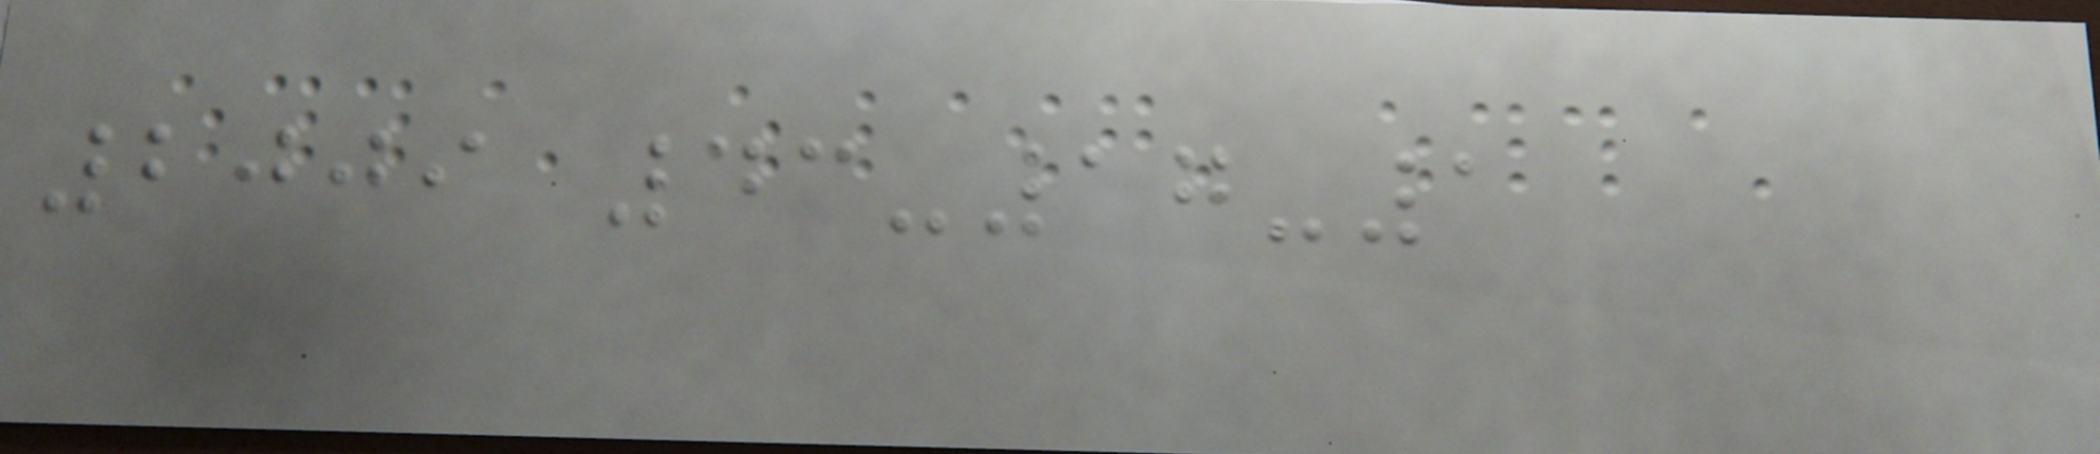2009 43-17-1
